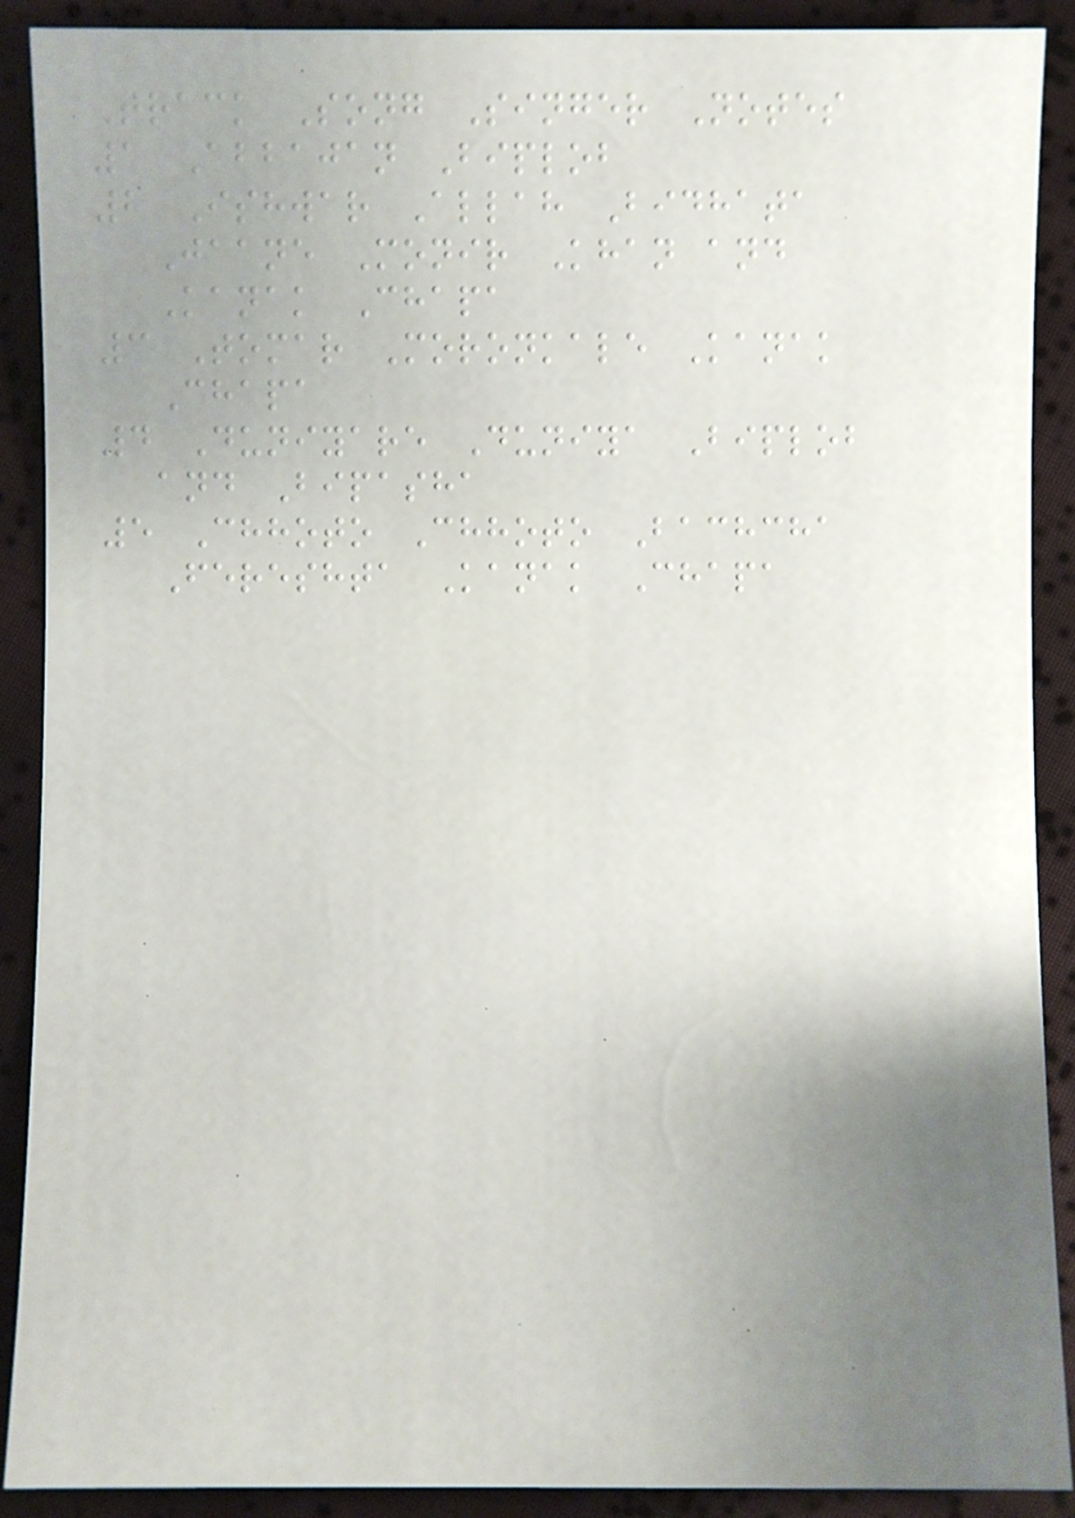Track Song Singer Notes
1 Abbajan Biplob
2 Ishwar Allah Bidhata
Jaane Monir Khan and
Kanak Chapa
3 Tomar Moronkale Kanak
Chapa
4 Duniyare Duniya Biplob
and Bipasha
5 Chhoto Chhoto Bachcha
Fereshta Kanak Chapa
